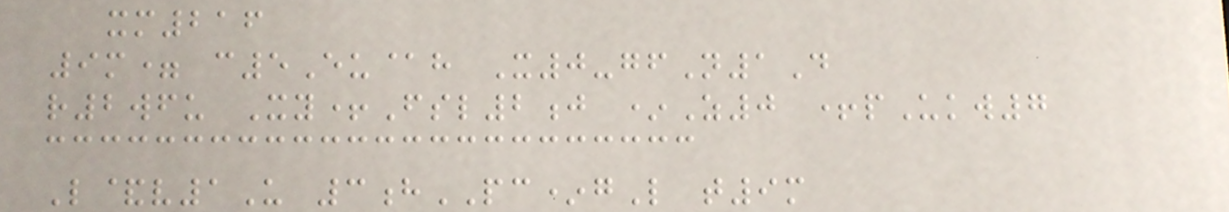xm216
9m= c5Eu@h X0-gfN1D
r2wfu Xy+Fsl2j *Z0 +pUkw7
L&v1U 3hPC*gL t9m
